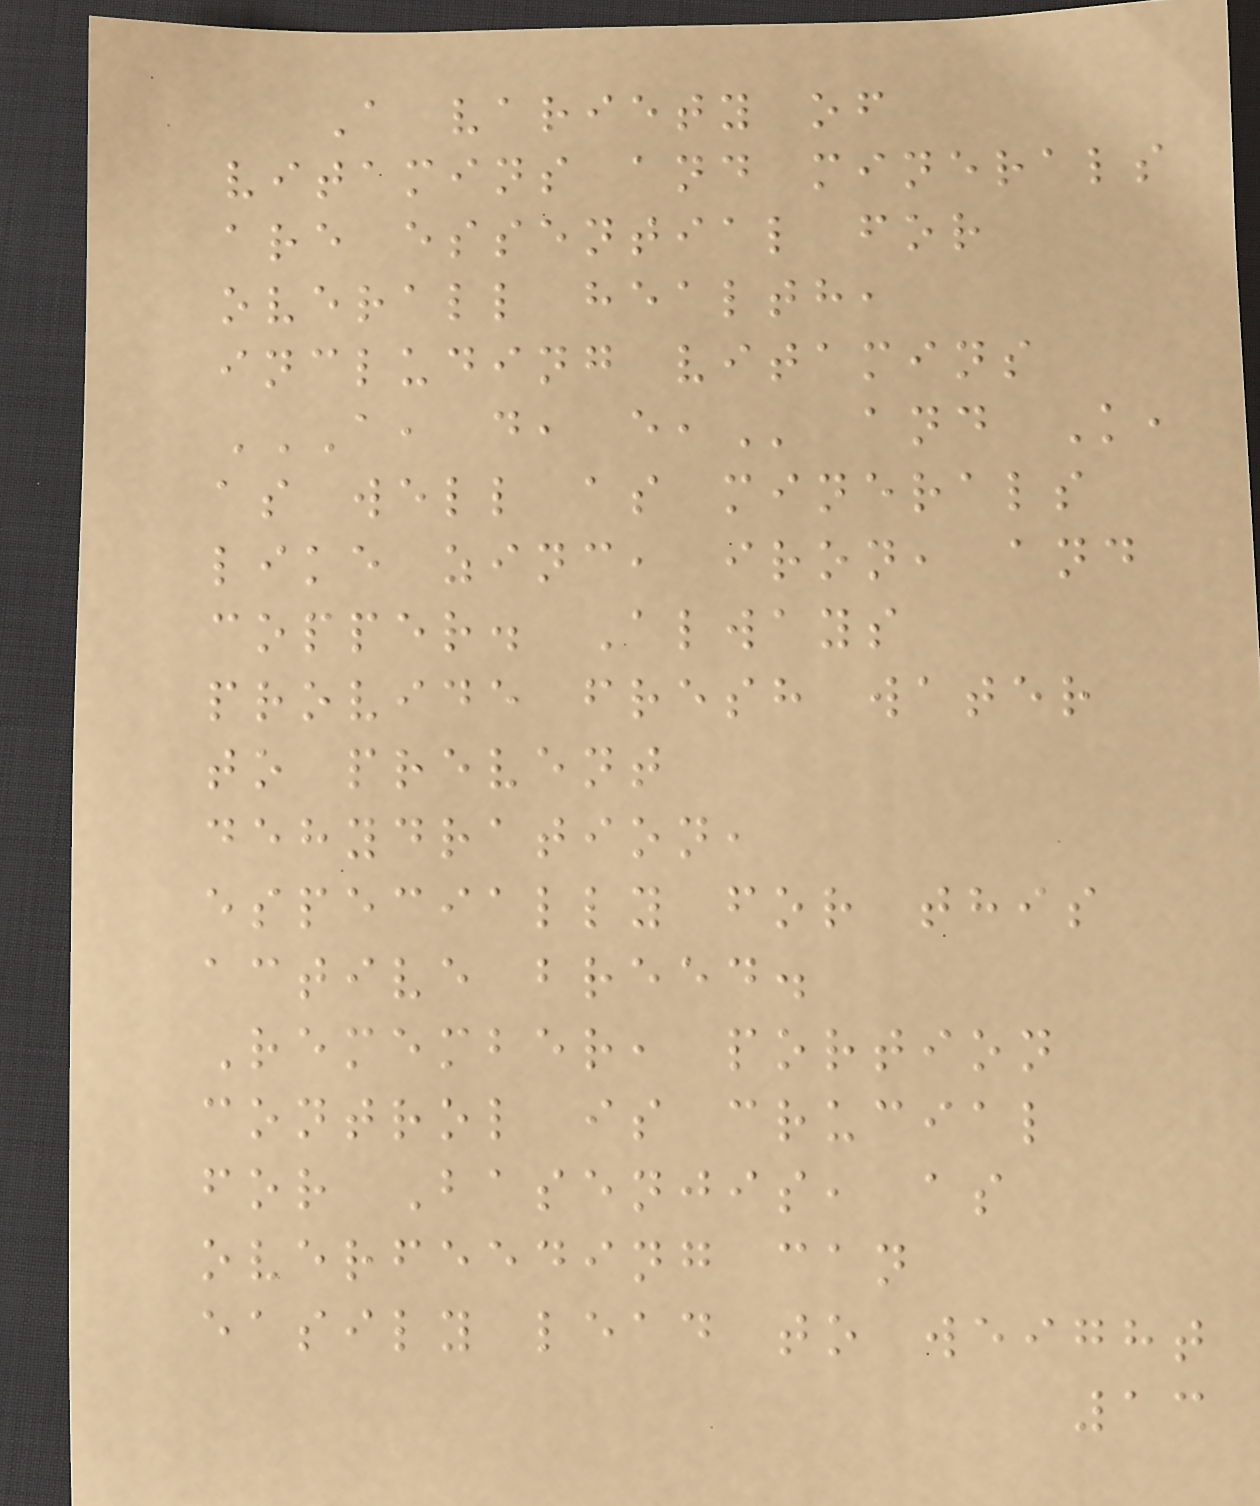A variety of
vitamins and minerals
are essential for
overall health,
including vitamins
A, D, E, and K,
as well as minerals
like zinc, iron, and
copper. Always
provide fresh water
to prevent
dehydration,
especially for this
active breed.
Remember, portion
control is crucial
for Basenjis, as
overfeeding can
easily lead to weight
13
